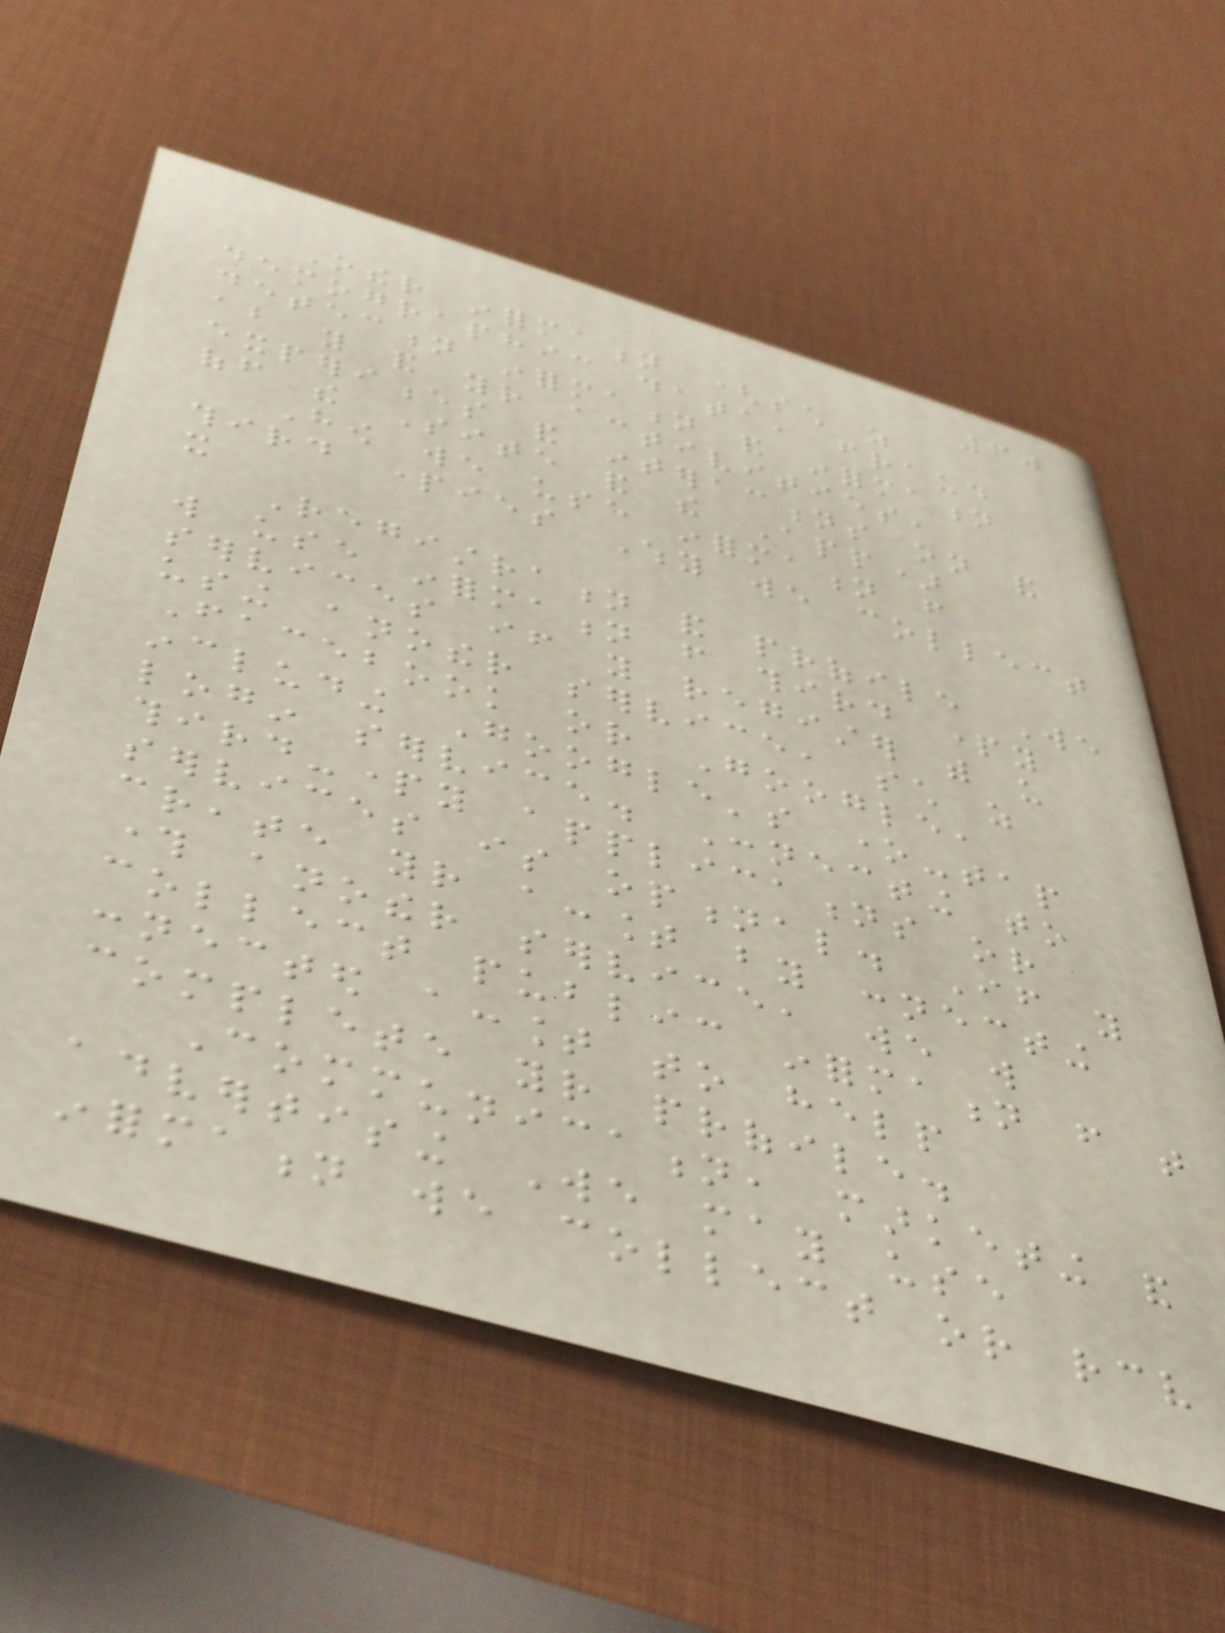60
Other information (such as
demographic data, fraud
detection information and information
about you and your activities,
experiences and interactions on and
off the Site and the App)
How we use information from
third parties Why we collect
it
Registration and profile We
will use information from third party
services if you register with us
using another service, such as
Facebook or Google,
including Google's one-tap
login service. Connecting to
third-party applications or
services is optional. If you
create your account by connecting
through another service, we will
collect public information from that
connected account to help
complete your profile.
Communication, marketing and
advertising We may use
information we collect or receive
